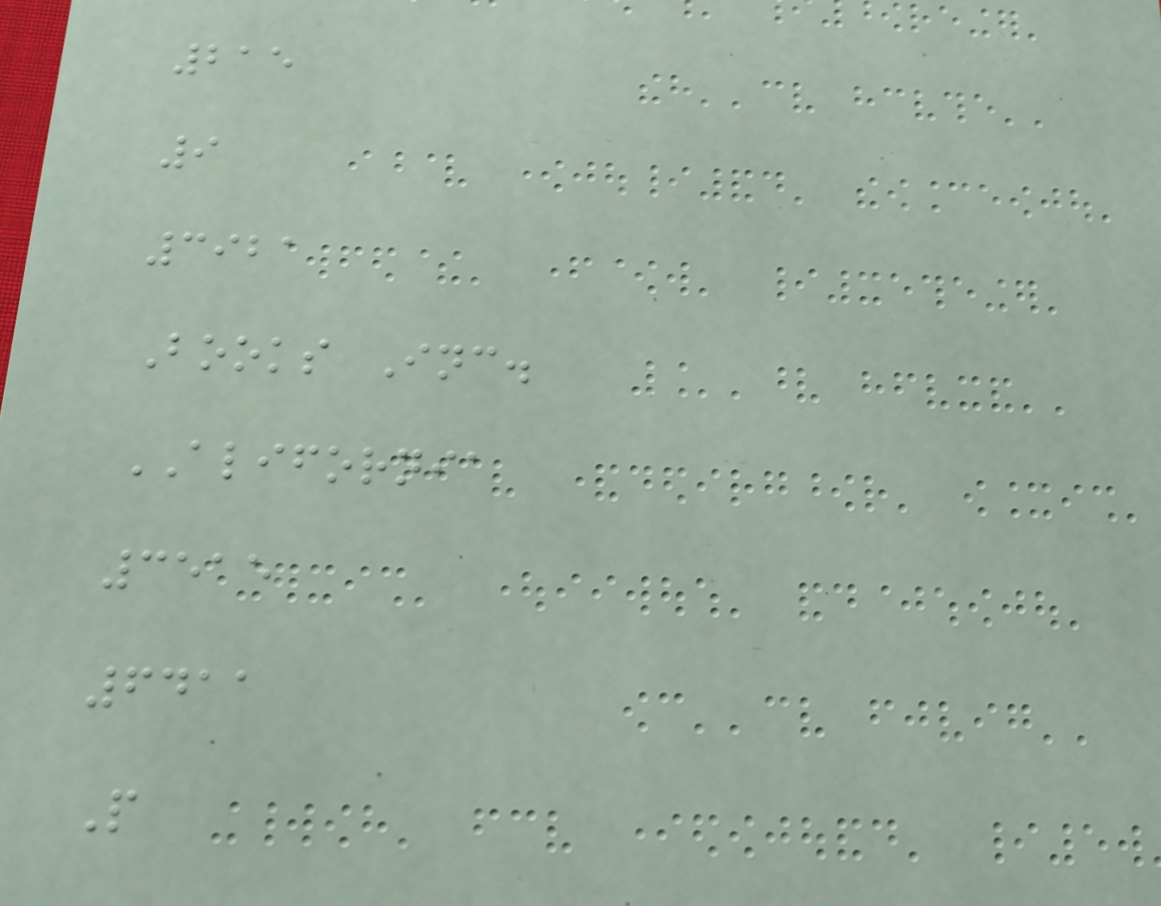215
9
3921
Books Inc.
ALIFORNIA
3515
6411
P
